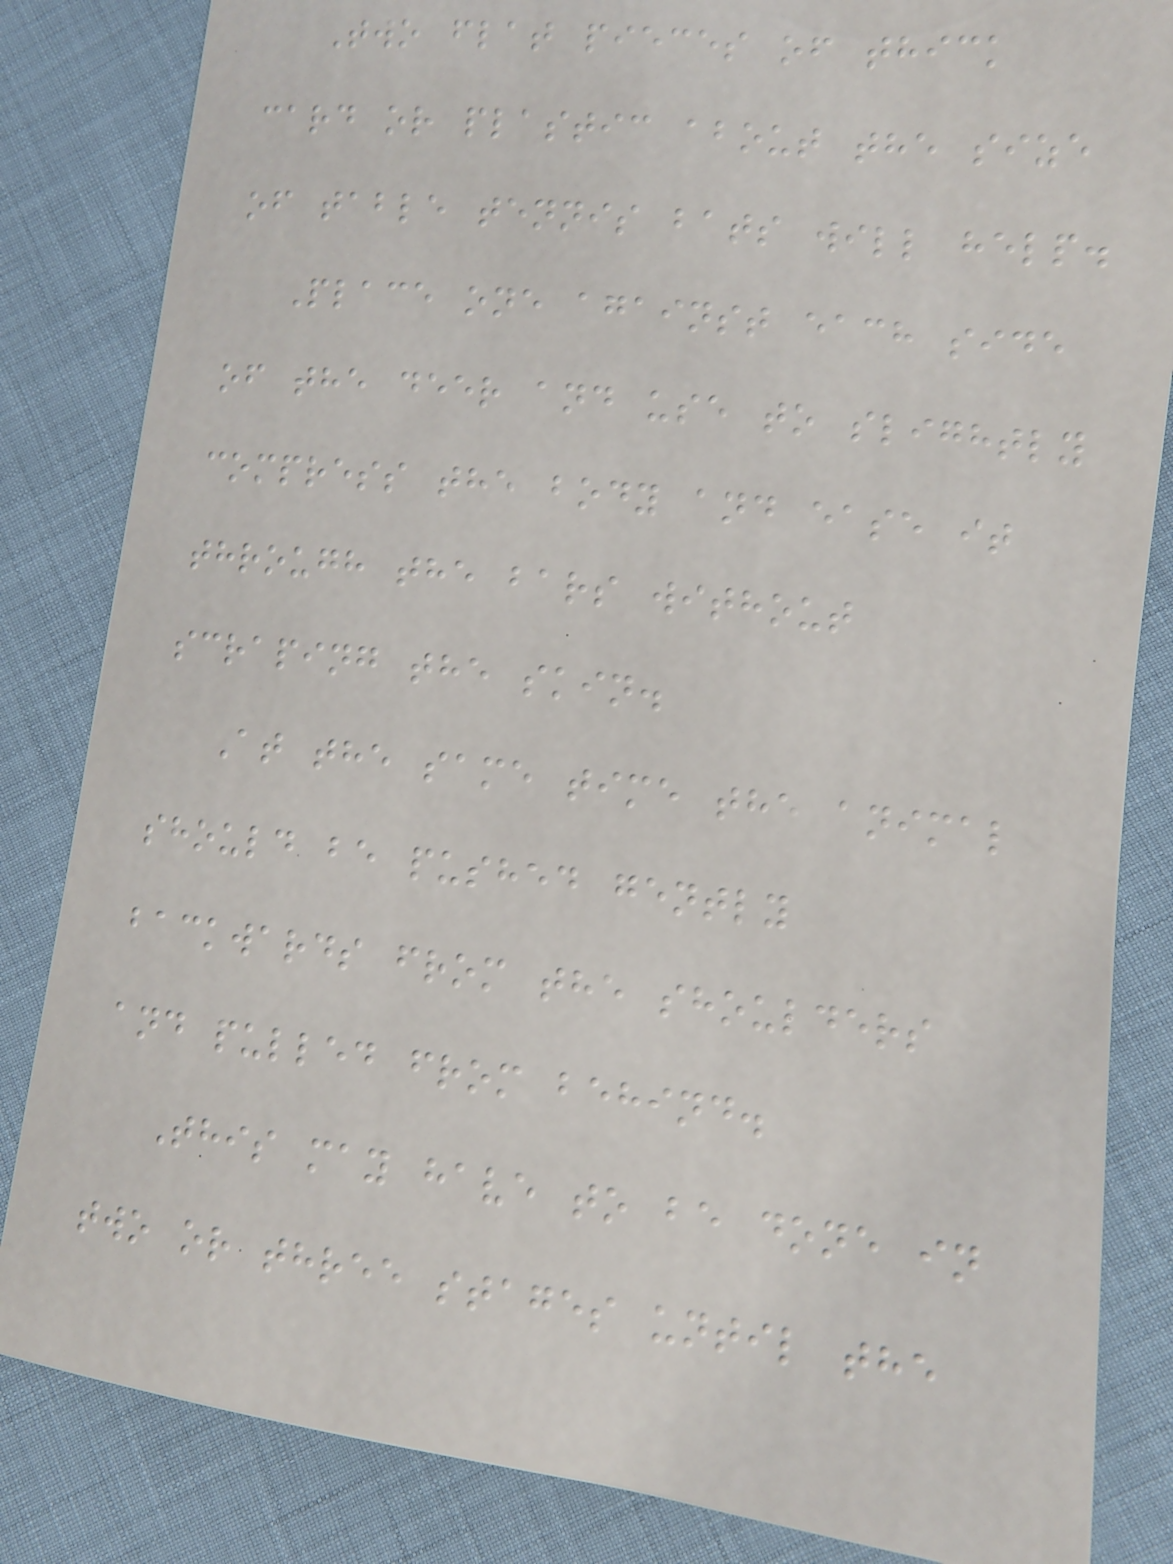Two flat pieces of thick
card or plastic about the size
of table tennis bats will help.
Place one against each side
of the deer and use to slightly
compress the body and ease it
through the bars without
scraping the skin.
At the same time the animal
should be pushed gently
backwards from the shoulders
and pulled from behind.
This may have to be done in
two or three stages until the
